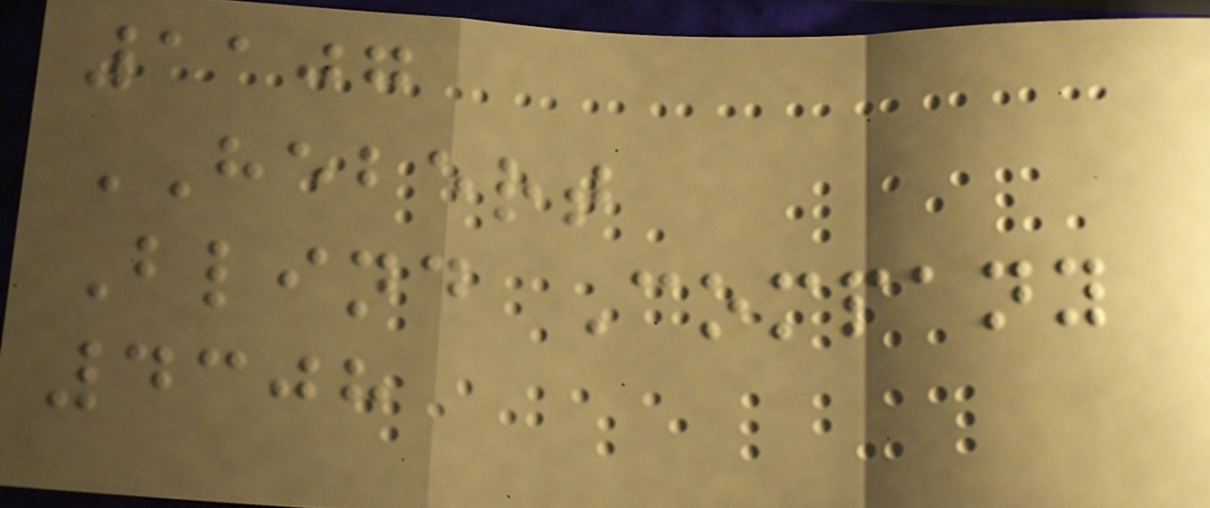1107
HEBERT
Blind Company
4308
